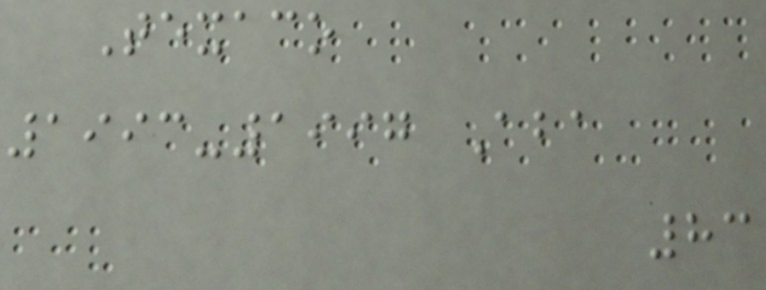Texaco
1993-1997 Aba
83
